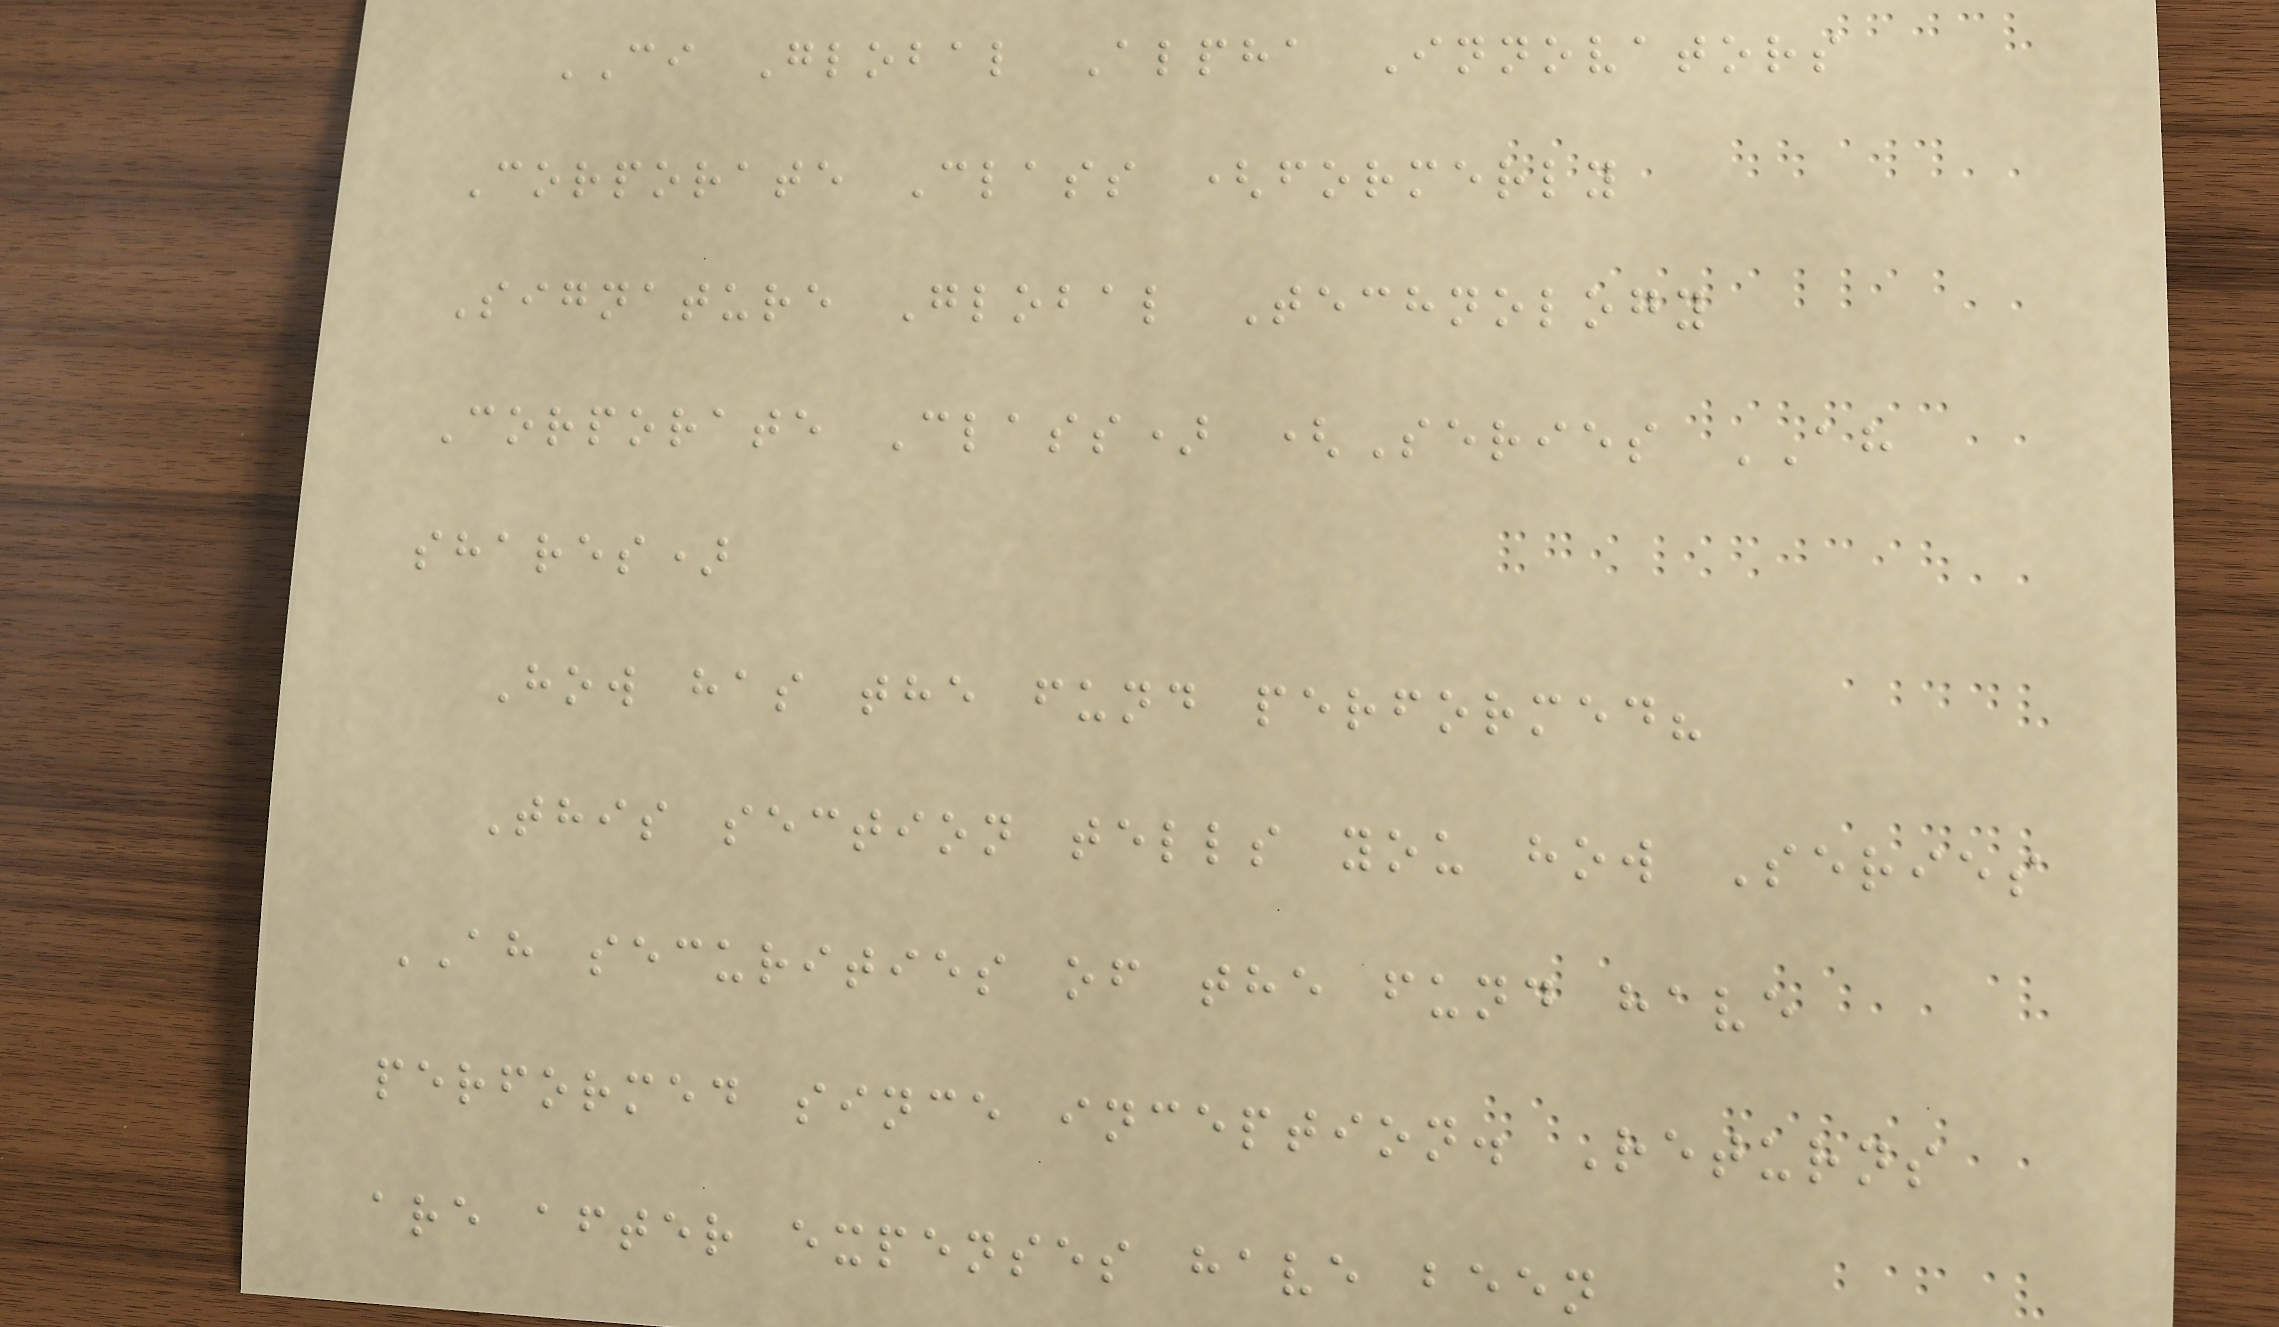CI Global Alpha Innovators
Corporate Class (formerly
Signature Global Technology
Corporate Class) (Series AH
shares)
How has the fund performed?
This section tells you how Series
AH securities of the fund have
performed since inception. Returns
are after expenses have been
